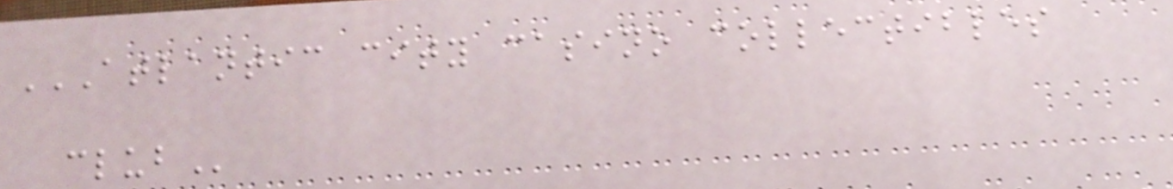ATLANTIC CITY CASINO COLLECTIBLES
CLUB
